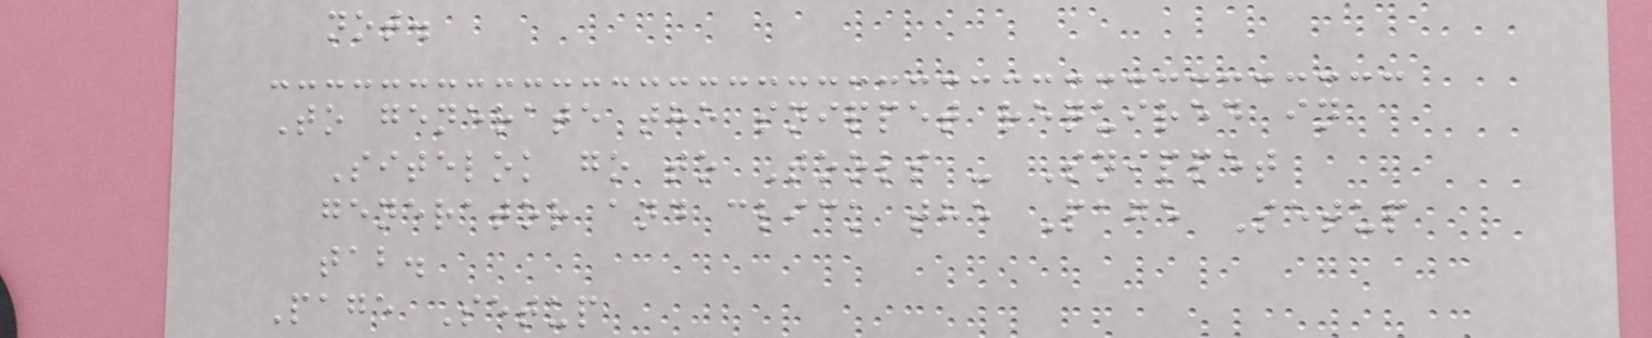not.
To generate the snippet required in
Sitelok go to Tools - Snippet
generator and click the Page Setup
tab.
Page Setup
